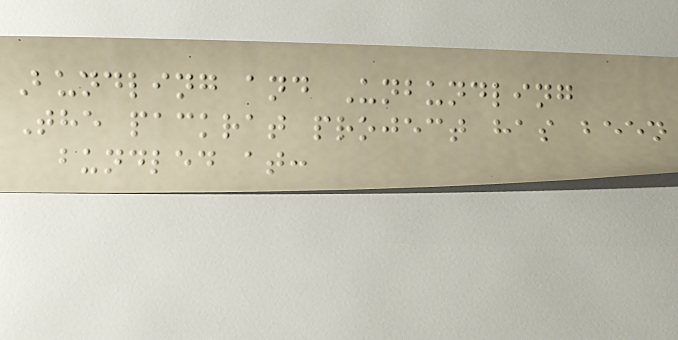Bundling and Unbundling
The packrat project has been
bundled at:
